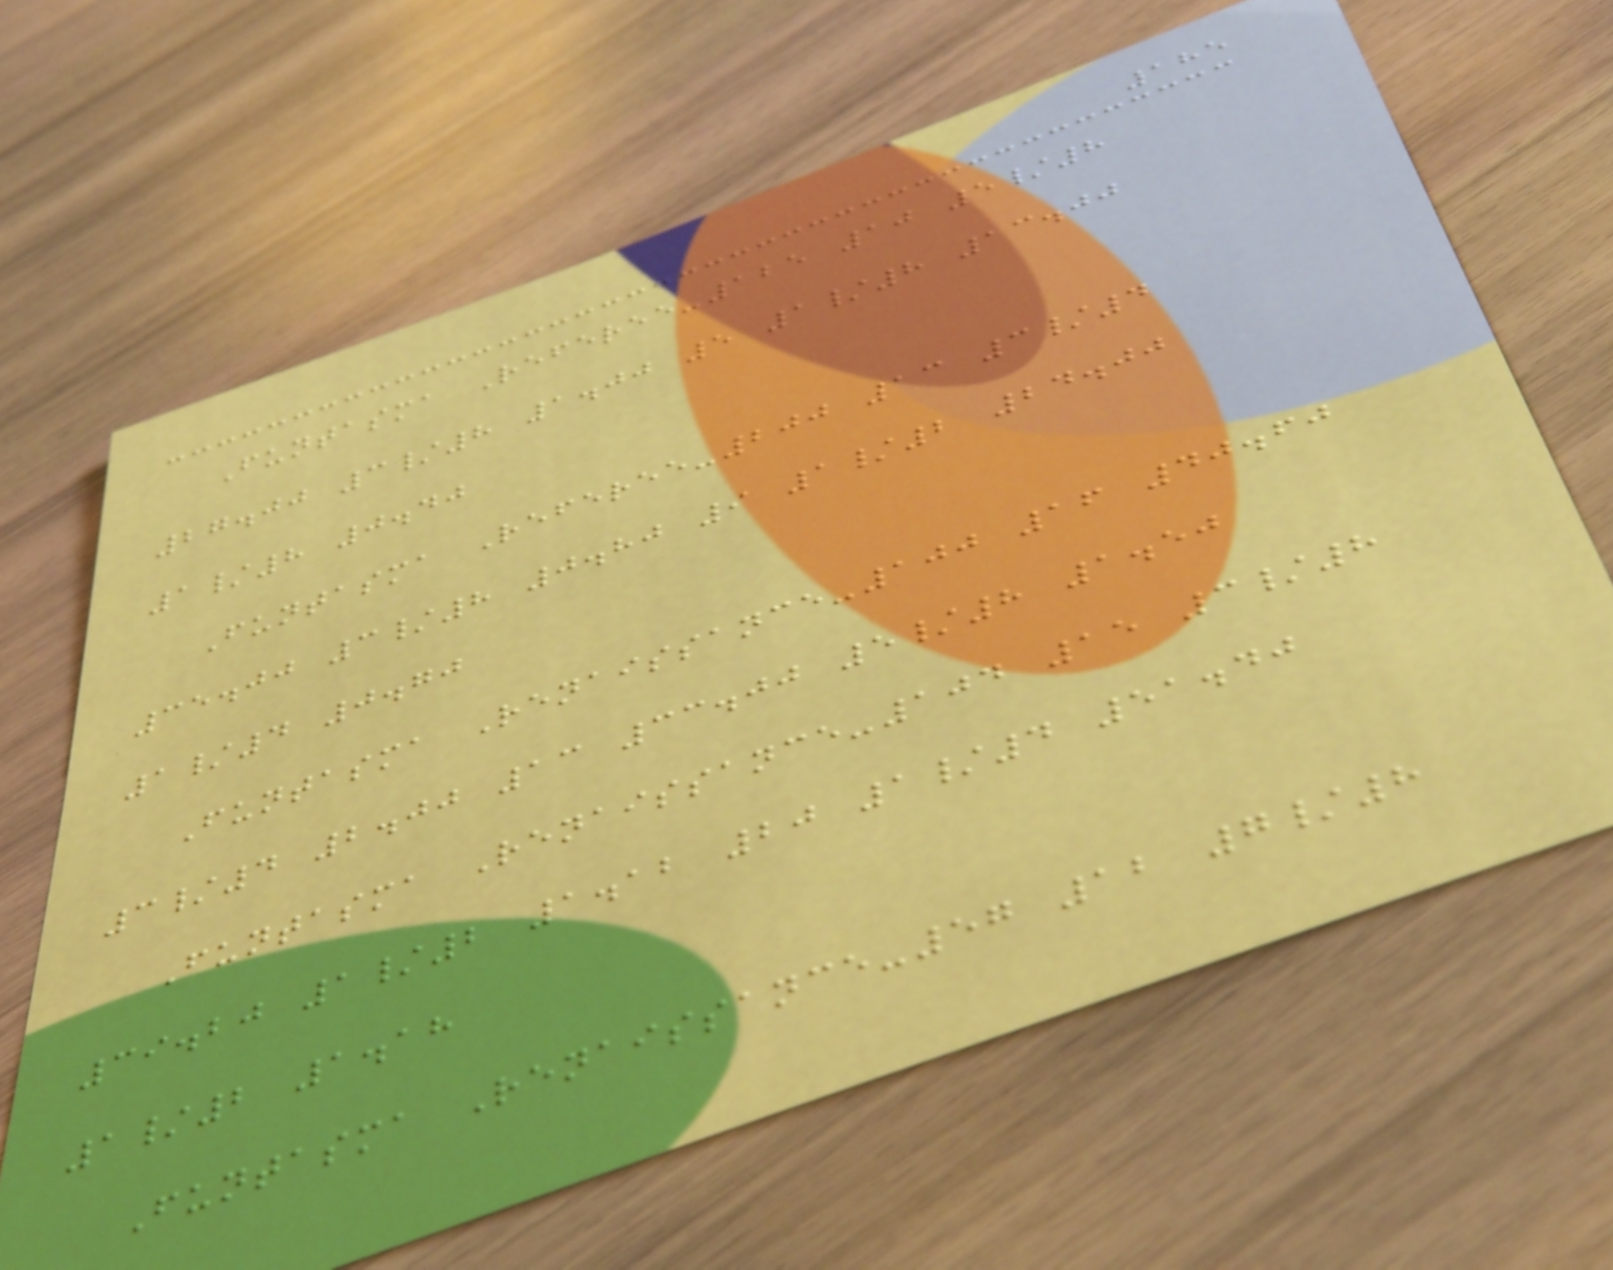185
Funtasma Referee-125 10 5/8
27.00 3/8 1.00 5 1/8 13.00
1/8 0.40
Funtasma Referee-200 13 3/4
35.00 3/8 0.80 9 1/2 24.00
1/4 0.70
Funtasma Renaissance-100 16 40.60
3/4 2.00 13 33.00 5/8 1.50
Funtasma Renaissance-104 15 3/8
39.20 1/2 1.12 20 1/4 51.40
1/2 1.18
Funtasma Renaissance-57 12 7/8
